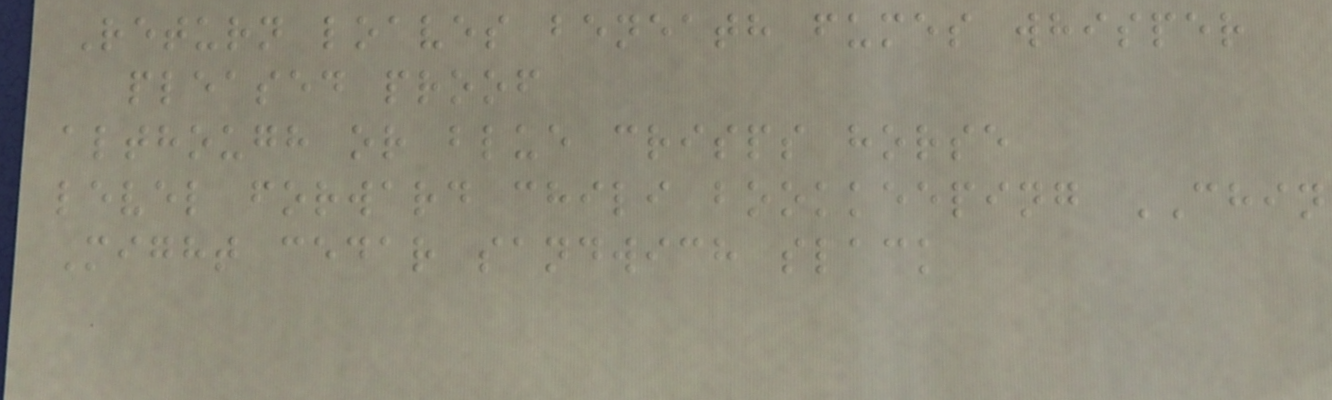Return loaves beneath fumes whisper
pleased proof
although or blue crisps horse
level forward chili bookkeeping CHIN
Might cedar sandwich slack
